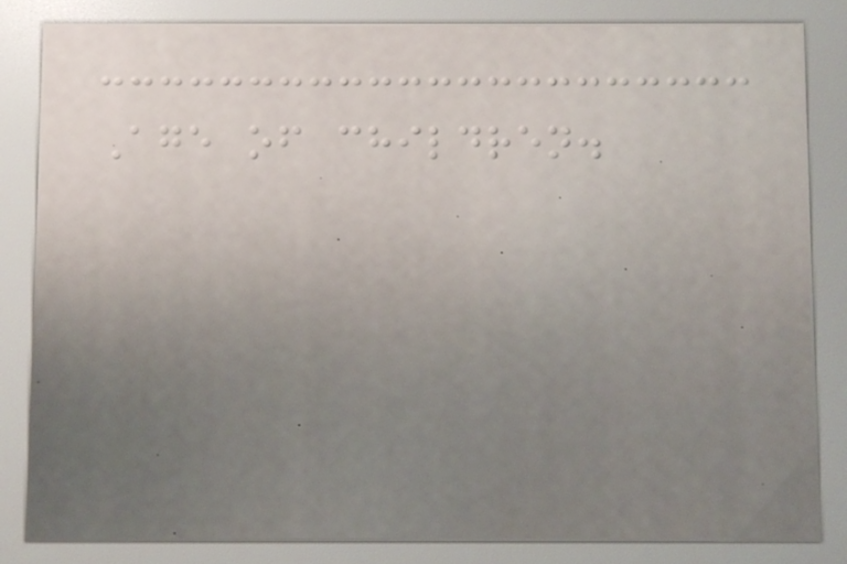Age of children.
